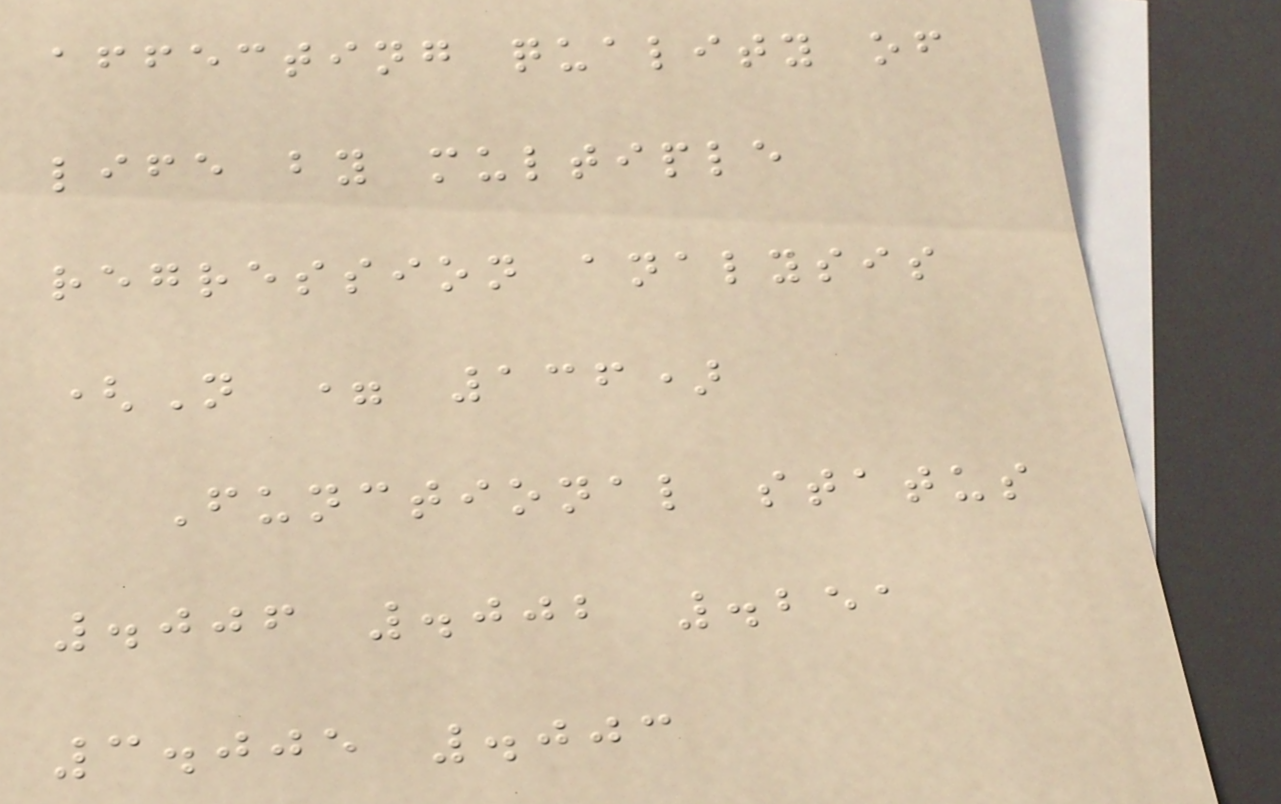affecting quality of
life by multiple
regression analysis
(N = 136)
Functional status
.006 .002 .251
3.005 .003
